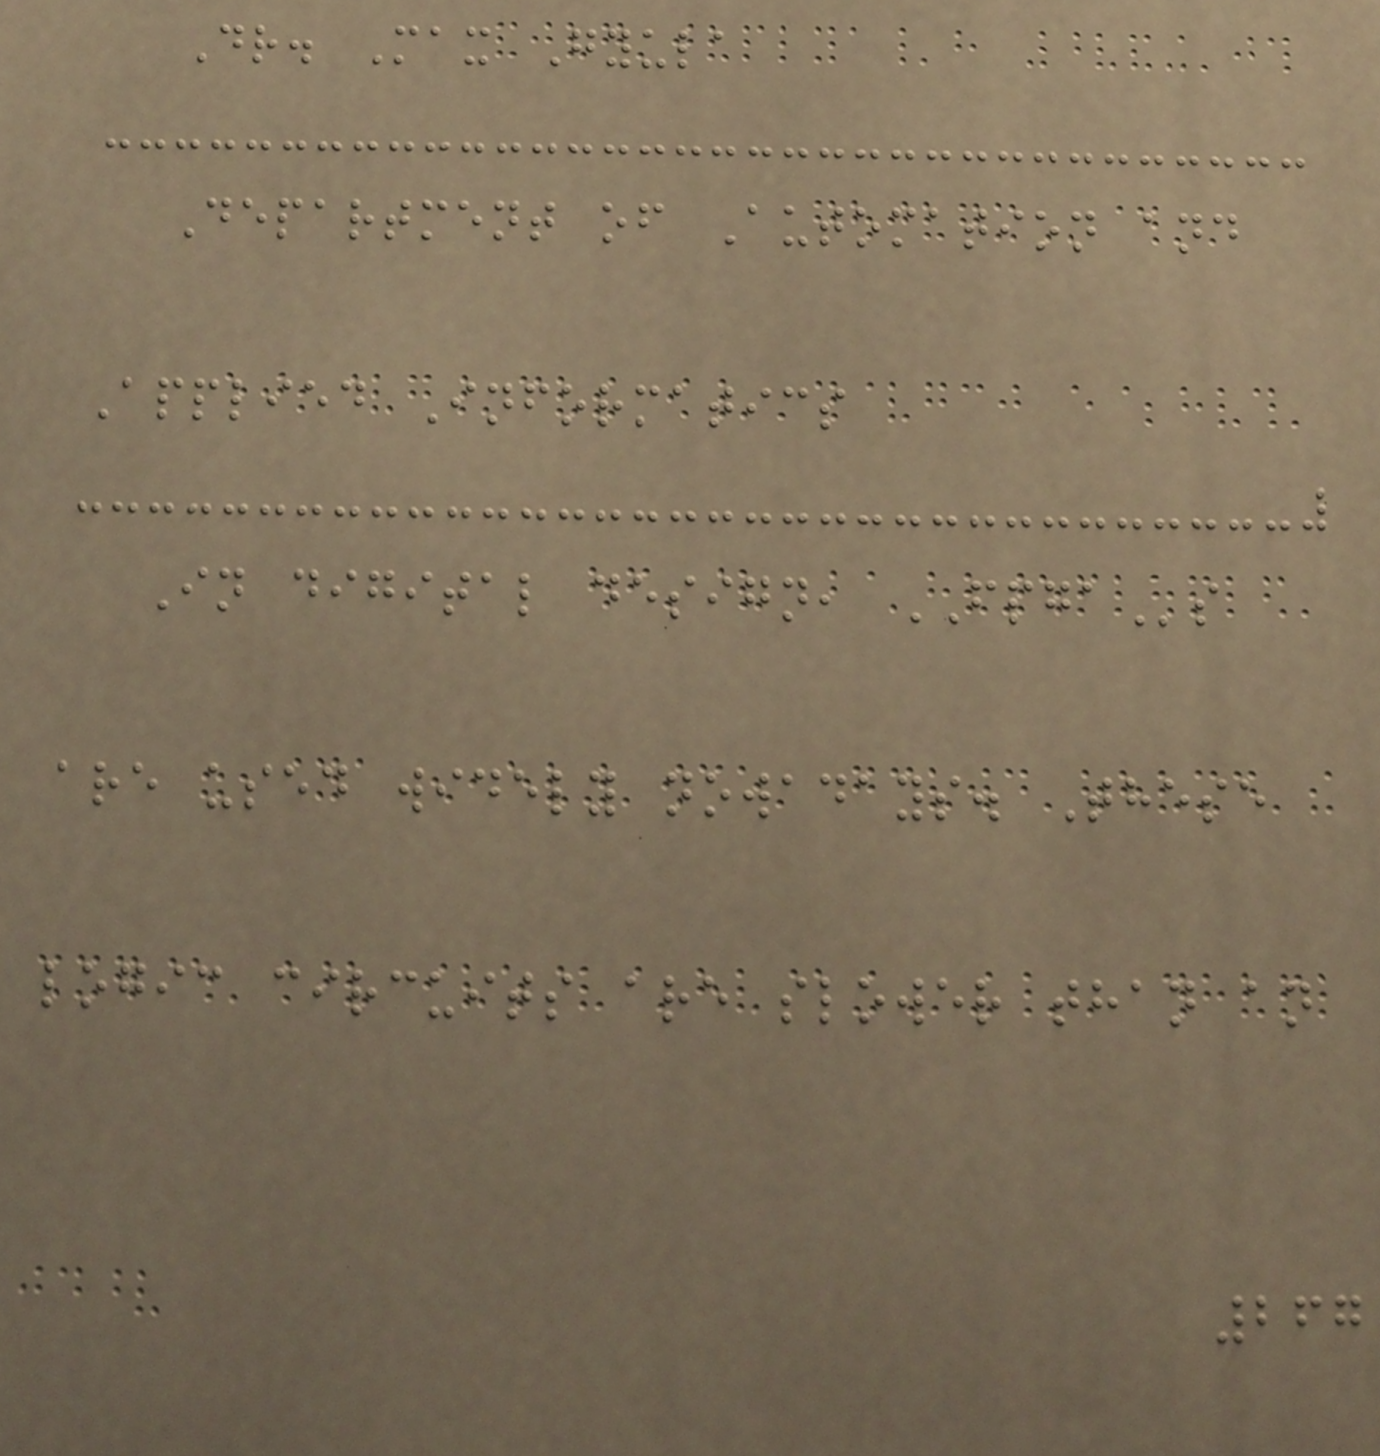Dr. Max Gyula
Department of Automation and
Applied Informatics
In digital design, FPGAs
are used widely nowadays. These
logic circuits are slower than an
267
